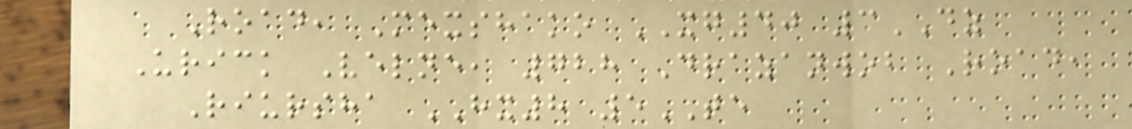Road, Mexshako XG40 3DZ
Urick Velne, 728 Drazanwob Road,
Riursha HX8 5TE
